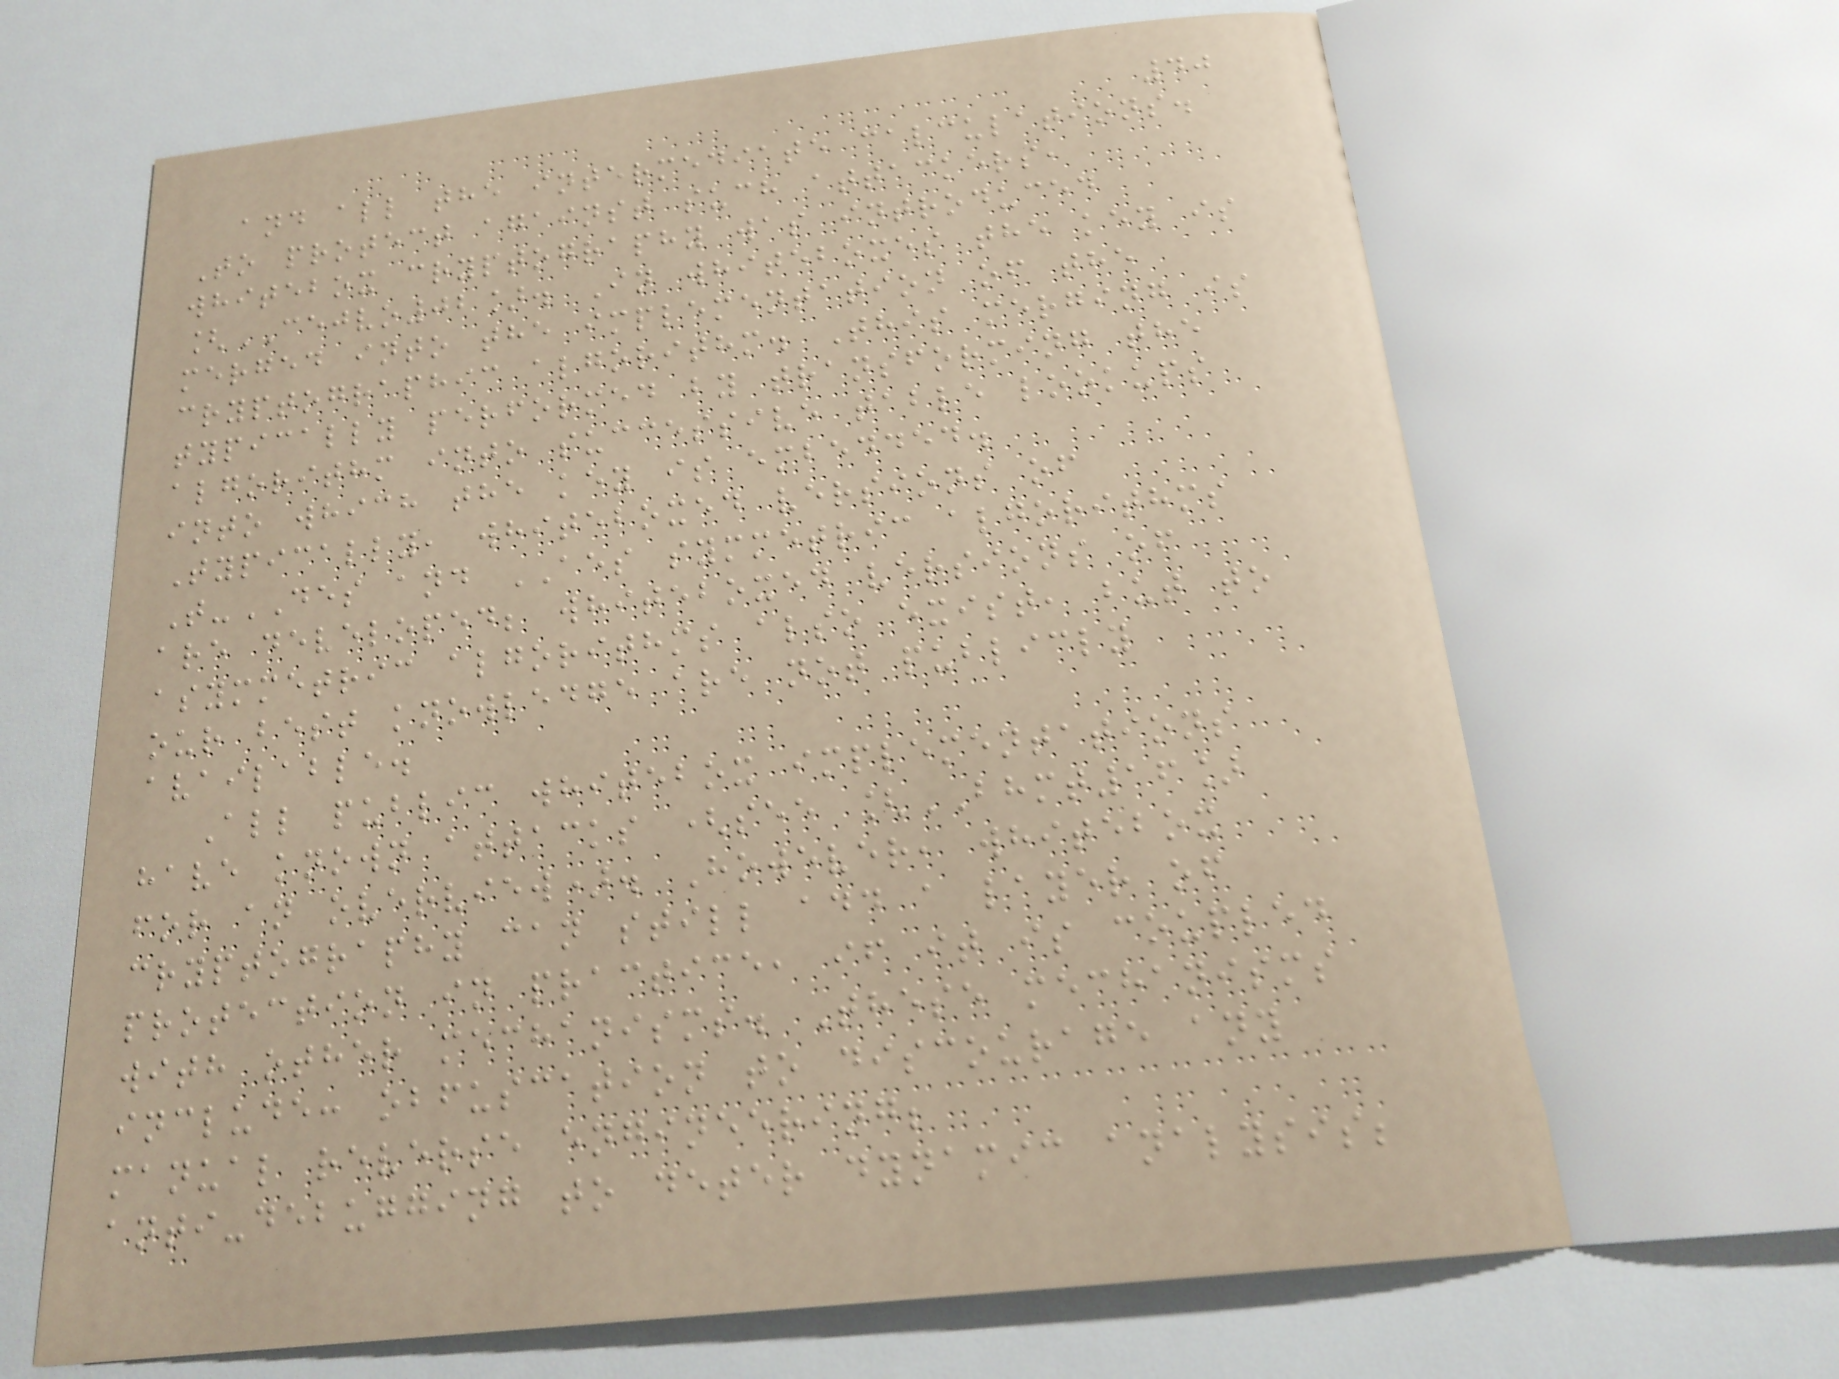40
and all the intermediate calculations.
To protect against such attackers,
whitebox cryptography was introduced
[CEJVO02]. In whiteboxes the key is
merged into the implementation of the
cryptographic algorithm. This merging is
typically performed by transforming the
algorithm into successive table lookups
into which the key is embedded.
Typically, whiteboxed versions of
T-DES and AES symmetric algorithms
are developed; whiteboxed versions of
asymmetric algorithms also exist, but to
our best knowledge are not publicly
available.
All public whitebox implementations
have known attacks (see [BHMT16]
for an overview). However, whitebox
cryptography can still add a layer of
protection in practice, if it is coupled
with other mechanisms. These mechanisms
include: obfuscation to discourage any
manual reverse engineering;
anti-debugging to deter dynamic analysis;
